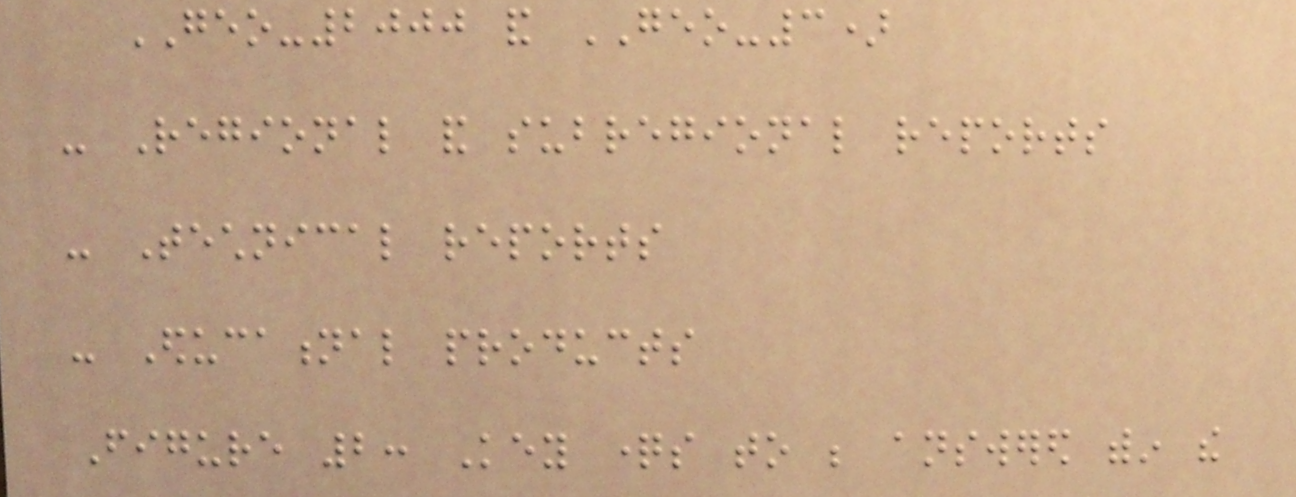GEO-2000 and GEO-3)
- Regional and subregional reports
- Technical reports
- Educational products
Figure 2: Key questions to be answered within the
